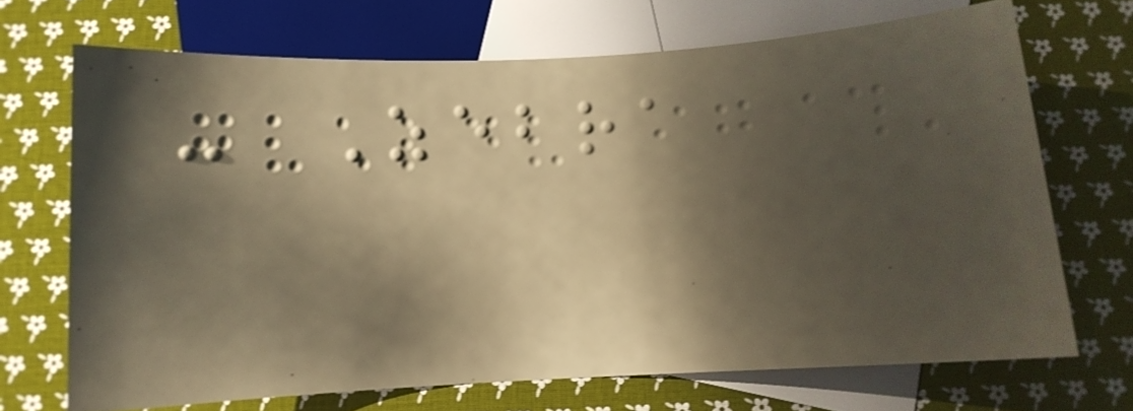- Zebra
